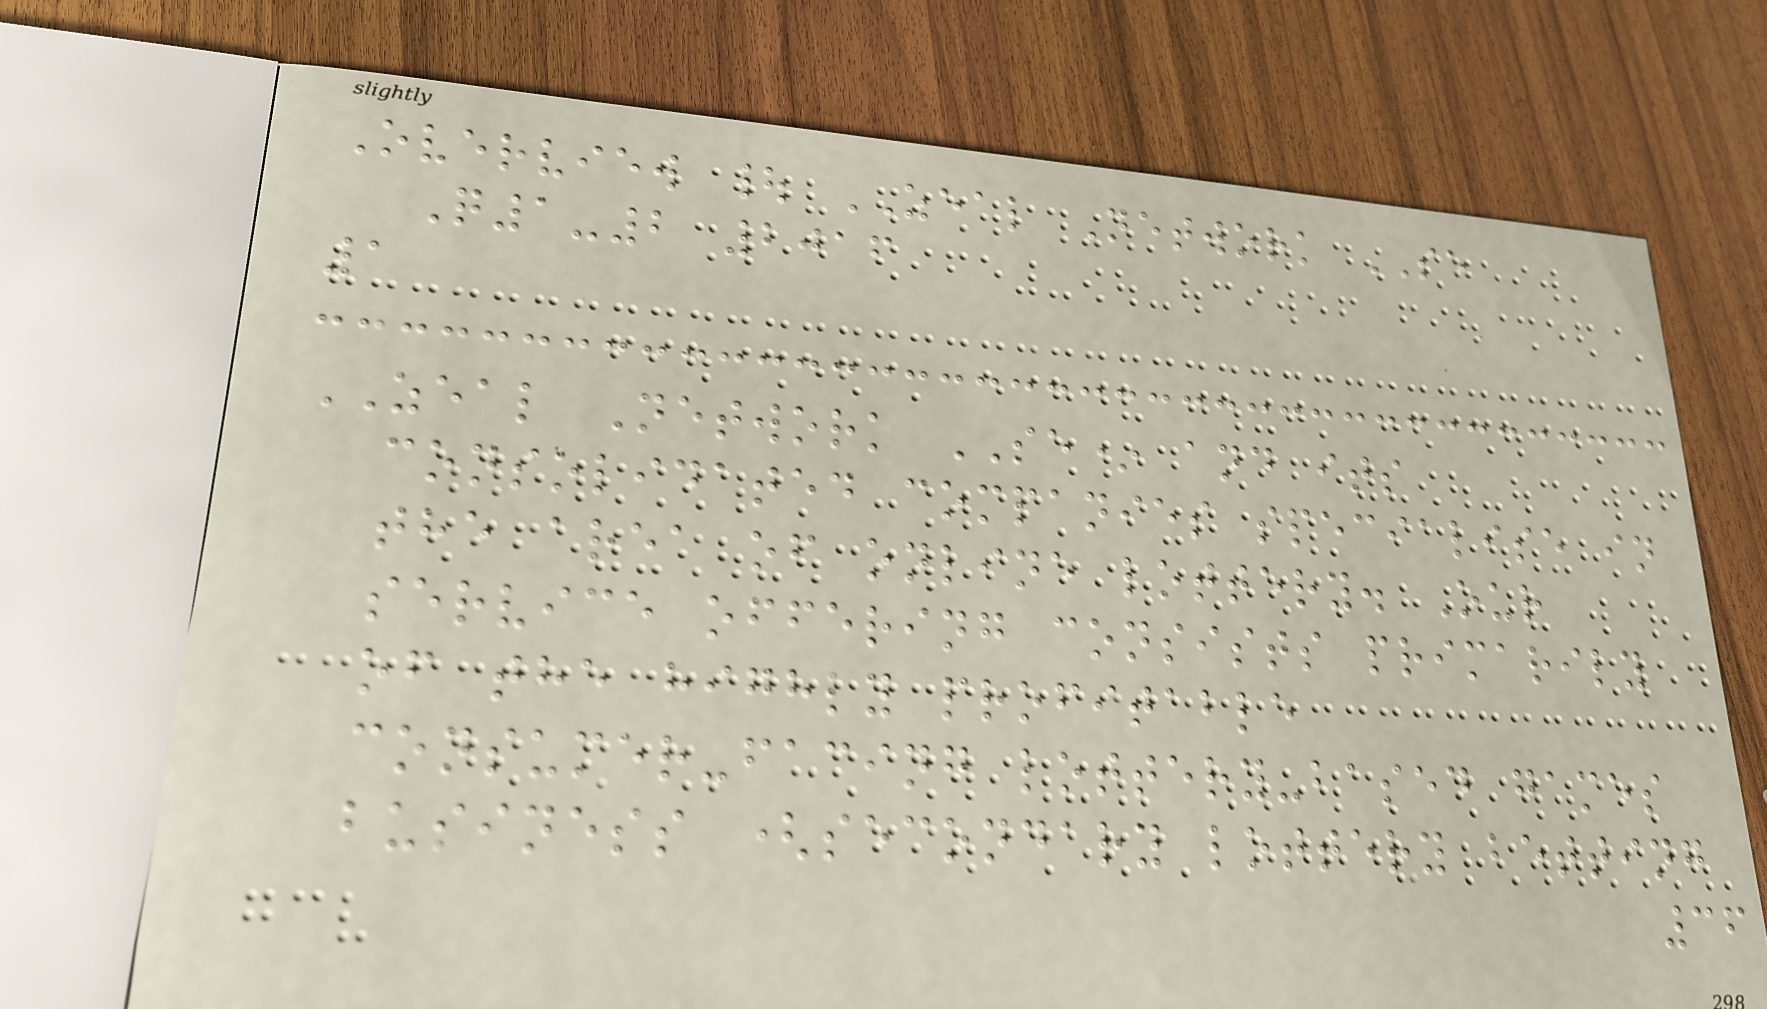Overview | ZEAL Network SE
Q1-2 2016
1
ZEAL Network SE* and its
consolidated companies specialise in
the area of online lottery. Our
service offering consists primarily
of the highly profitable
consumer-facing lottery-based games
business (secondary lottery betting
36
